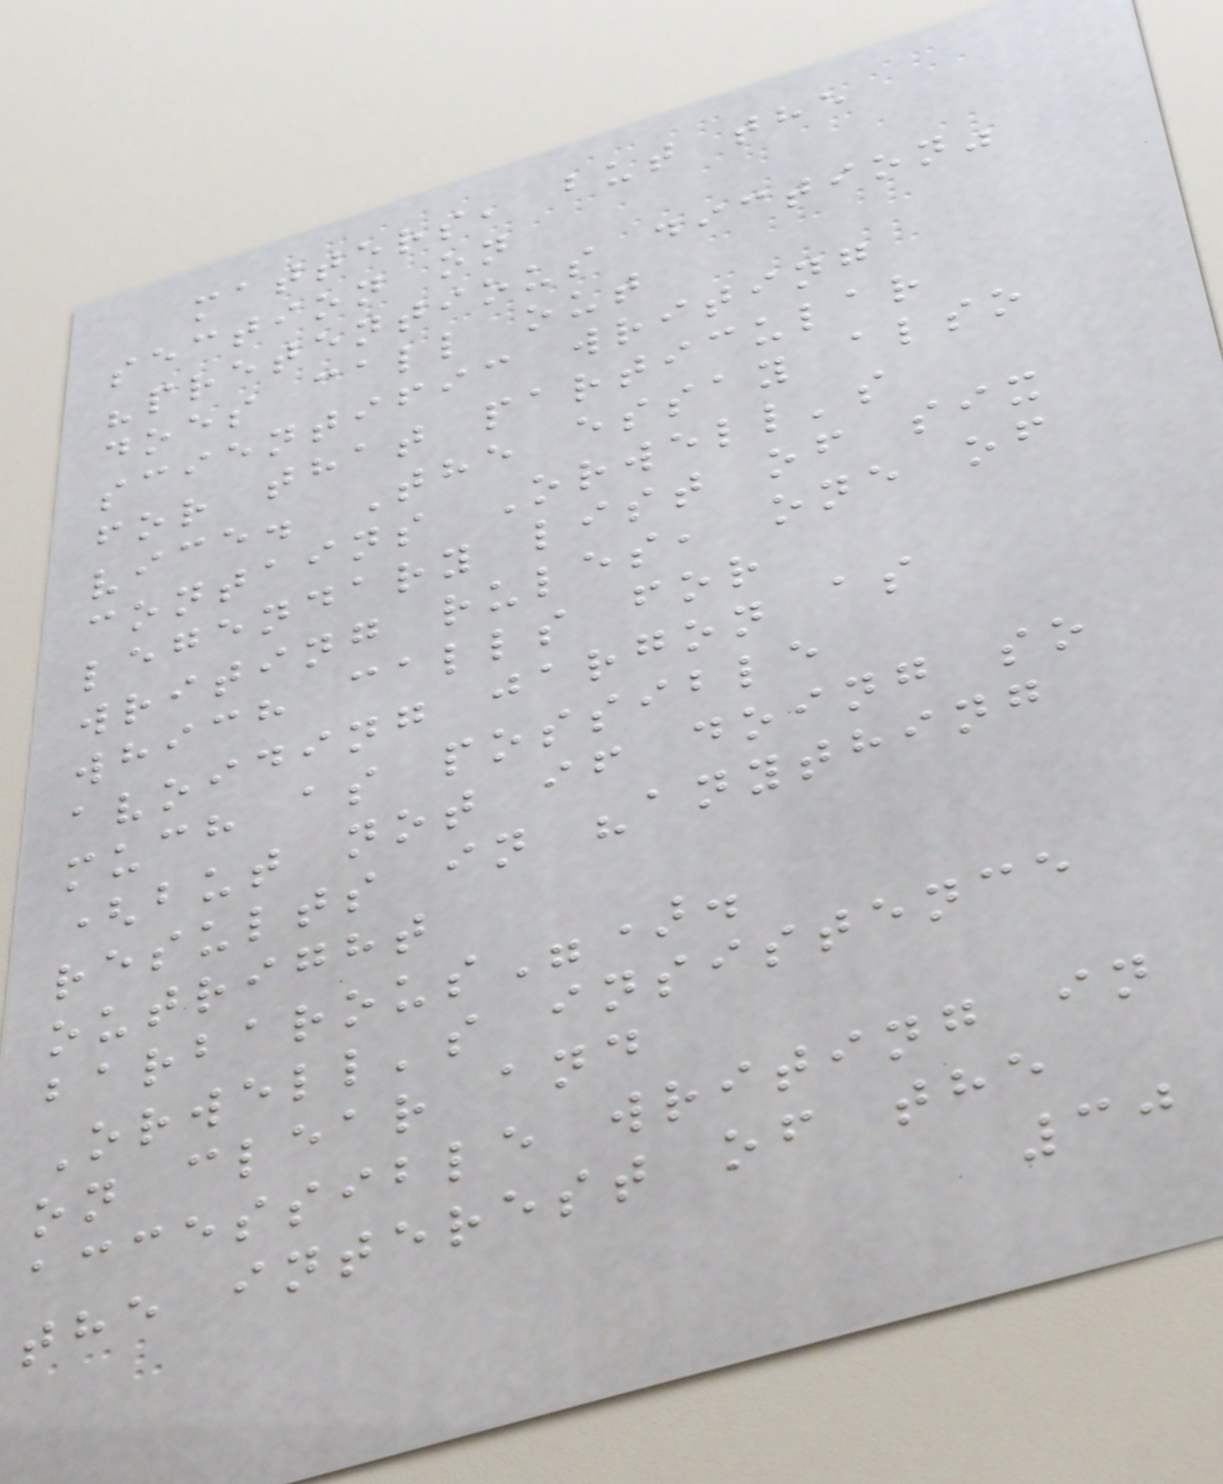matters, but the
section on
"pretentious diction"
does call out
scientific writing
for that particular
vice. The essay also
contains Orwell's
legendary list of six
writing rules, one of
which calls for
avoiding jargon as
much as possible
(but not if doing so
results in "anything
outright
barbarous").
Orwell's insistence
on clear and
accessible writing in
the interest of the
30
